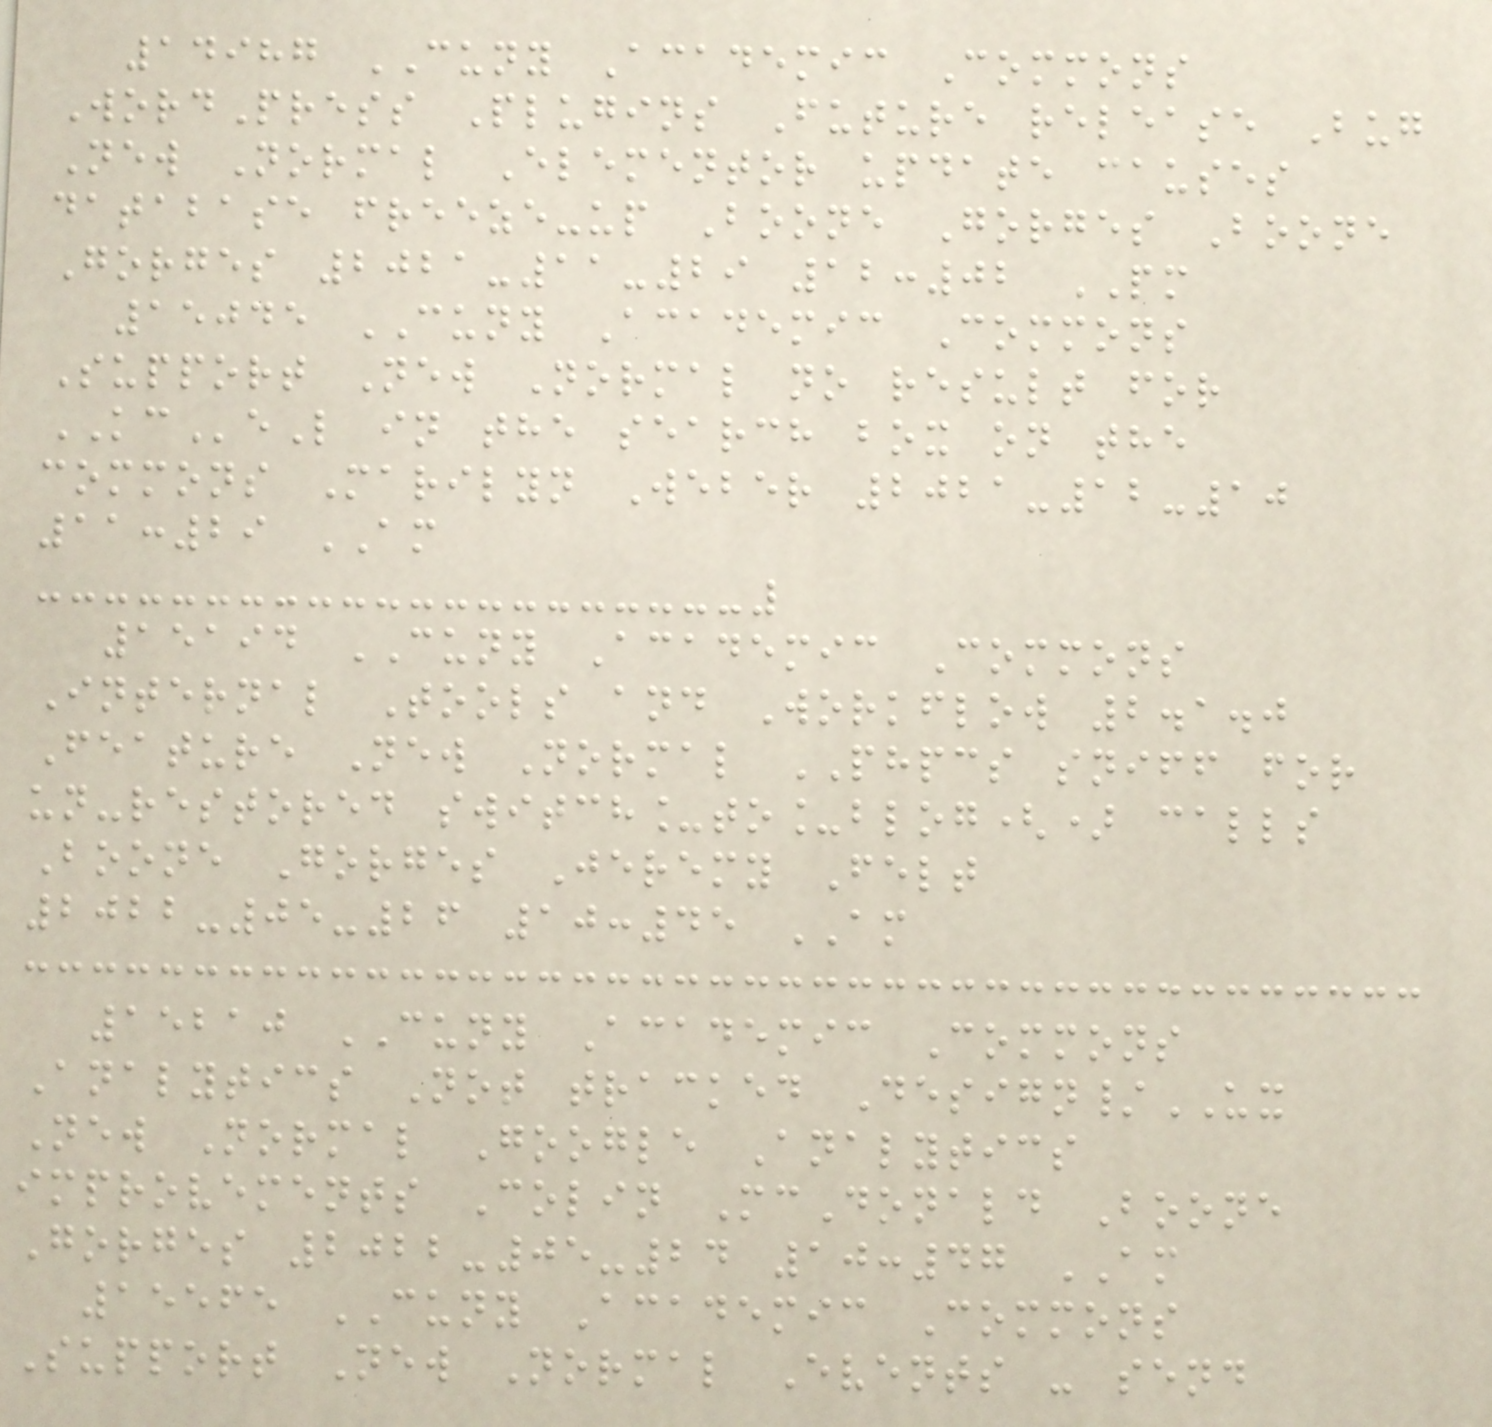14987 CUNY Academic Commons
WordPress Plugins Future release Bug
New Normal Elementor update causes
database freeze-up Boone Gorges Boone
Gorges 2021-11-29 12:02 PM
15045 CUNY Academic Commons
Support New Normal no result for
KCeL in the search box on the
commons Marilyn Weber 2021-12-10
11:29 AM
15194 CUNY Academic Commons
Internal Tools and Workflow 2.1.0
Feature New Normal PHPCS sniff for
un-restored switch_to_blog() calls
Boone Gorges Jeremy Felt
2022-05-26 10:45 AM
15210 CUNY Academic Commons
Analytics Not tracked Design/UX
New Normal Google Analytics
improvements Colin McDonald Boone
Gorges 2022-05-24 10:47 AM
15565 CUNY Academic Commons
Support New Normal Events - send
